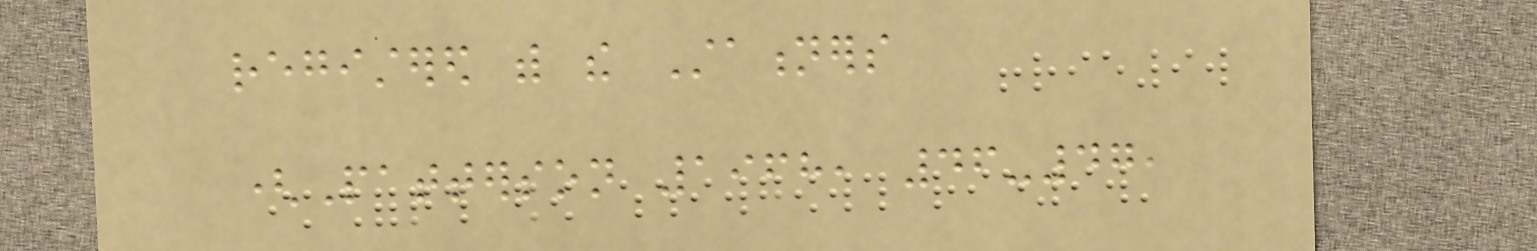registered with the Stationers
(Patterson 1968, 46-47,
